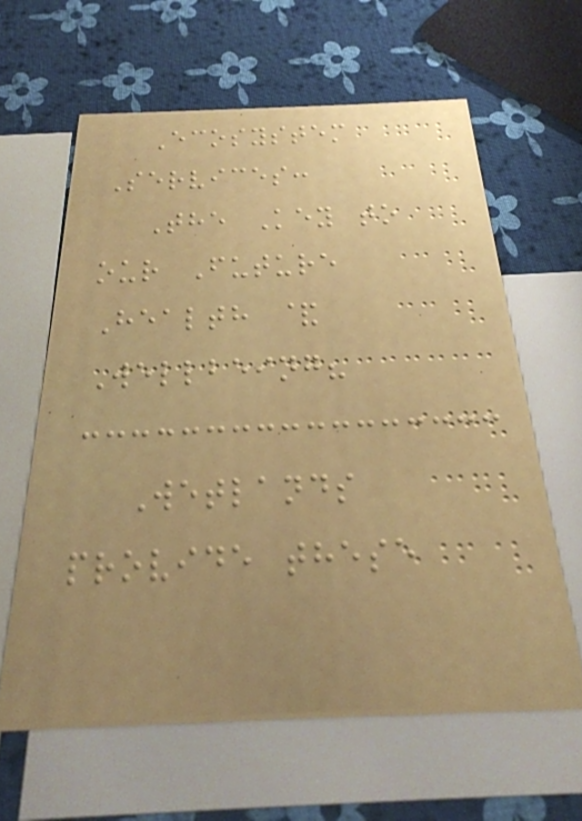Ecosystem
Services:
The Key to
our Future
Health &
Wellbeing?
Wetlands
provide these
